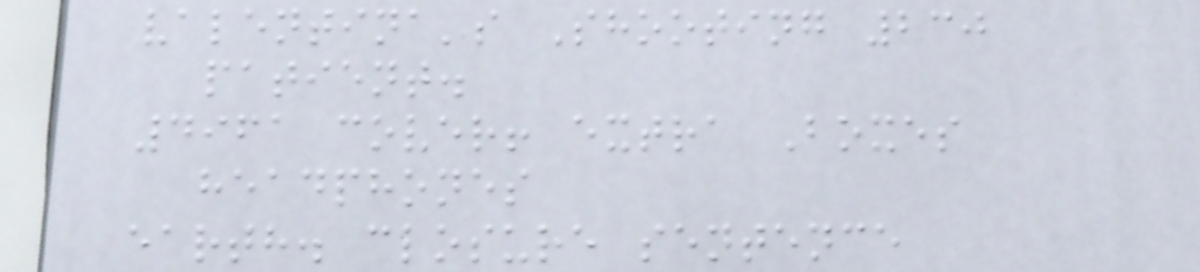valentina's Shooting 230
patient.
4961 cover! extra Boxes
headphones
earth. closure sentence
